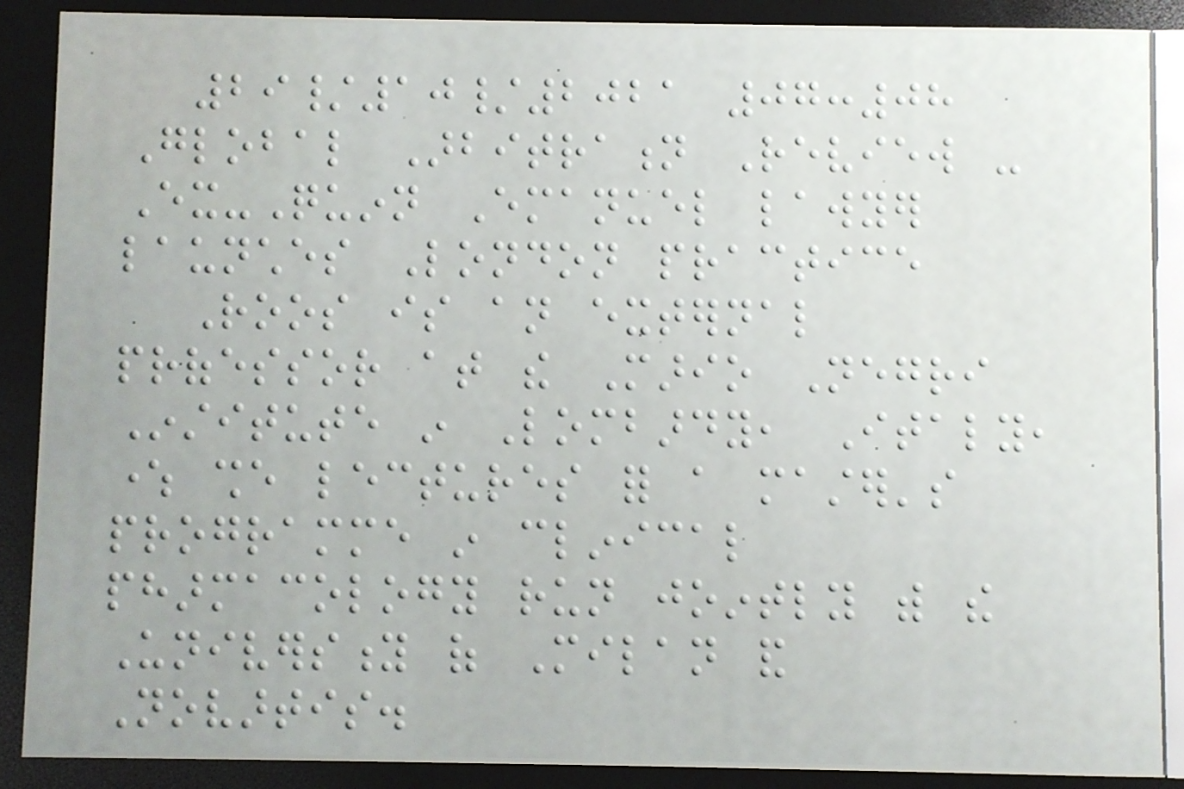29/10/2021 07:08
Global Arbitration Review -
Ex-Quinn Emanuel lawyer
launches London practice
Roos is an external
professor at the Mario Negri
Institute in Lombardy, Italy,
where she lectures for a master's
programme in clinical
pharmacology run jointly with the
University of Milan and
Novartis.
